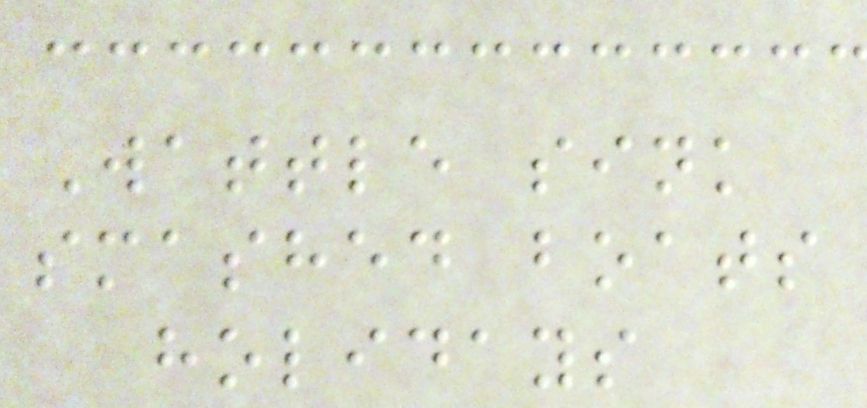Wattle sink
smashed boats
holidays
